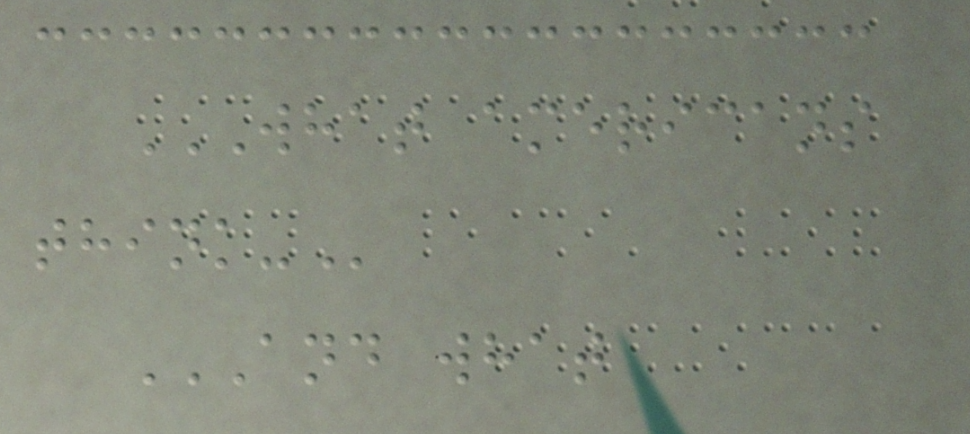WHAT AMERICANS
THINK-
AND WHAT
